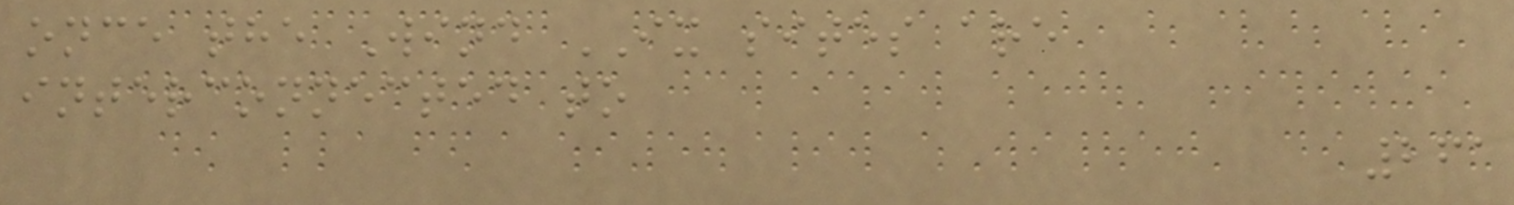once the Wind IX sites are
interconnected to
261
